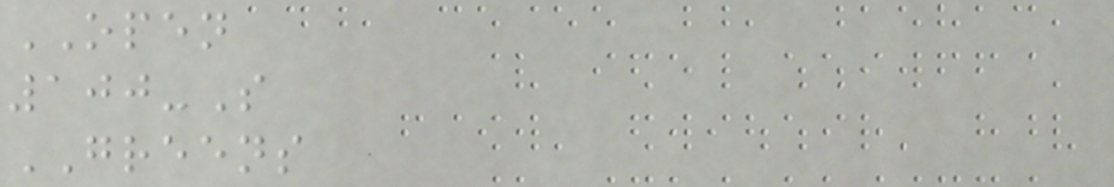OPEN
100-S
GREENS
